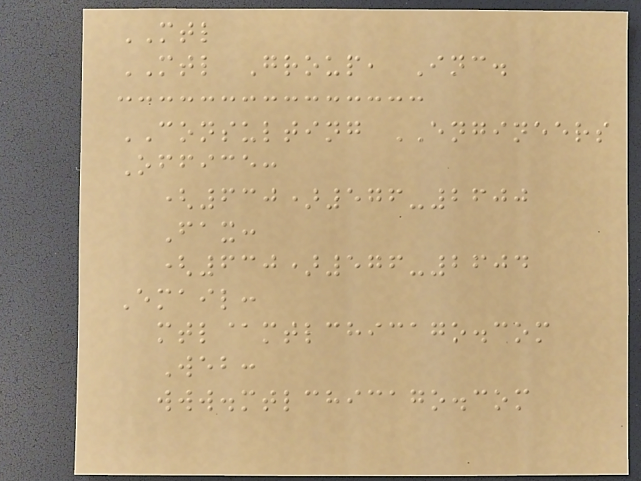MTL
MTL Group, Inc.
CONSULTING ENGINEERS
Office:
(630)576-2600
Fax:
(630)576-2604
Email:
mtl@mtlchicago.com
Web:
www.mtlchicago.com
